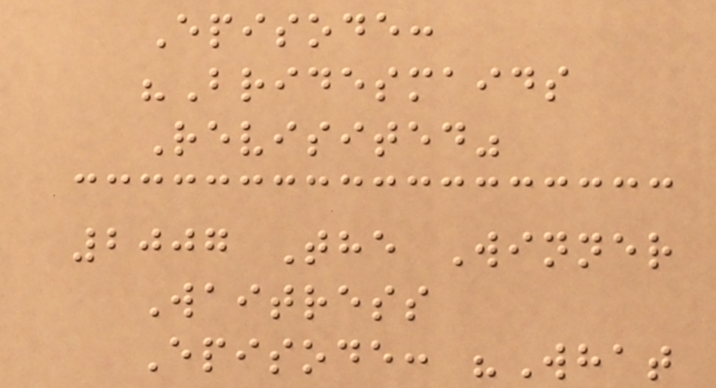Episode:
"Bridesmaids
Revisited"
2007 The Winner
Waitress
Episode: "What
